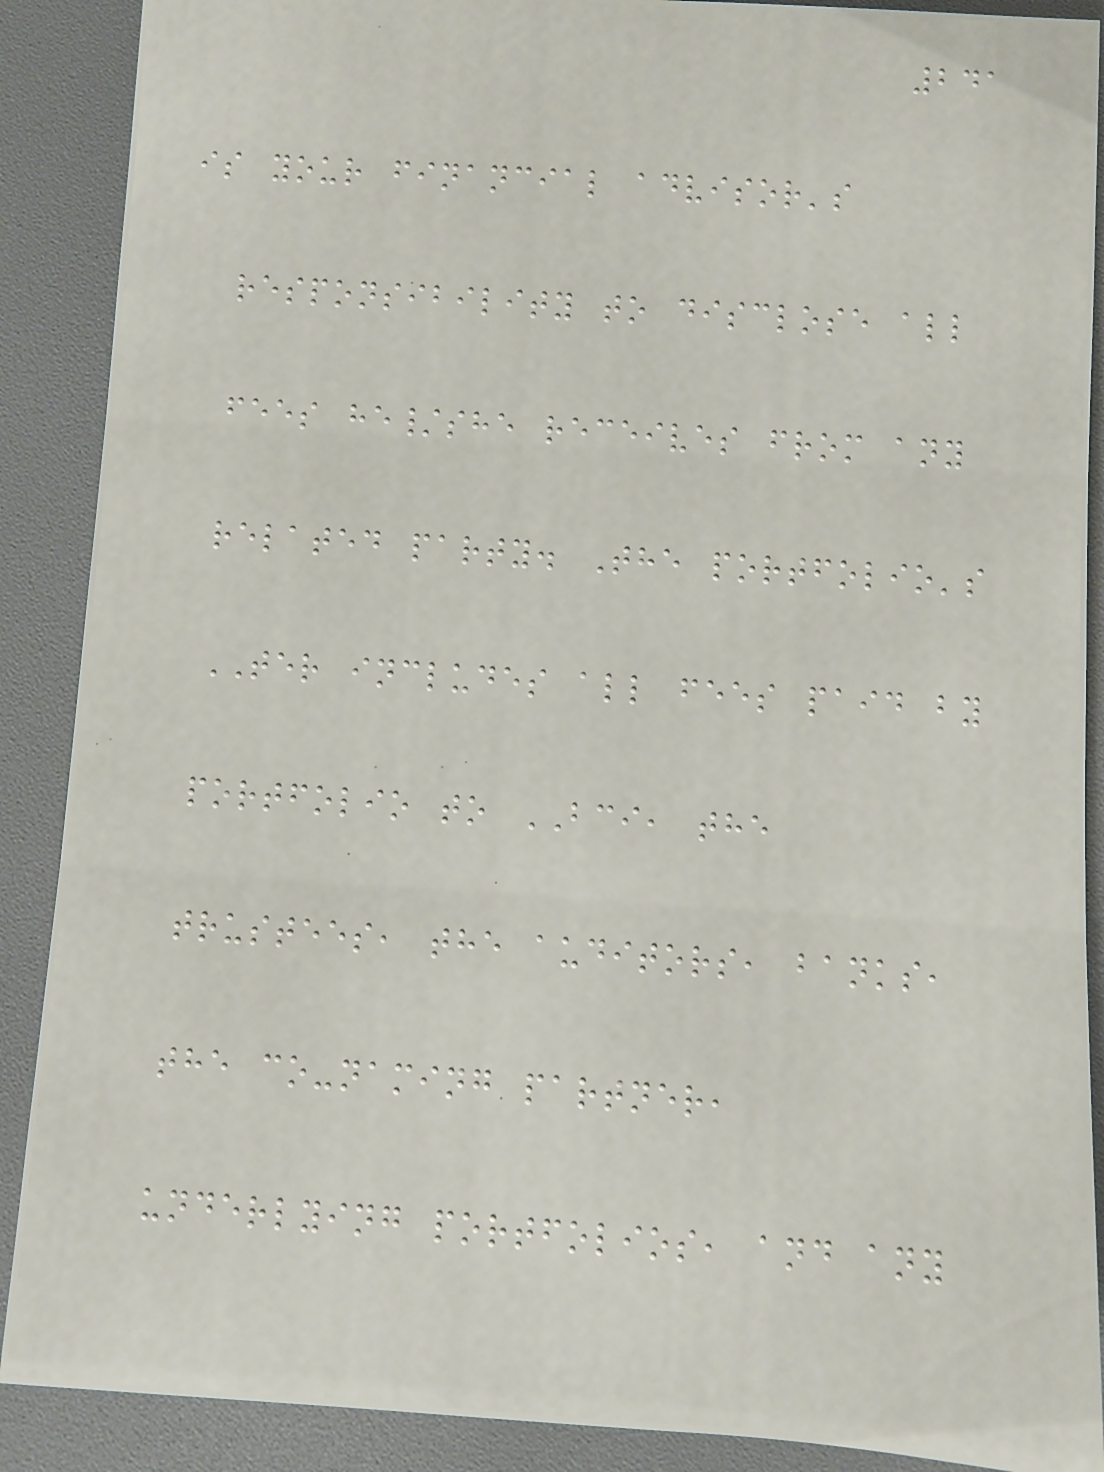241
is your financial advisor's
responsibility to disclose all
fees he/she receives from any
related party. The portfolio's
TER includes all fees paid by
portfolio to BCI, the
trustees, the auditors, banks,
the co-naming partner,
underlying portfolios, and any
